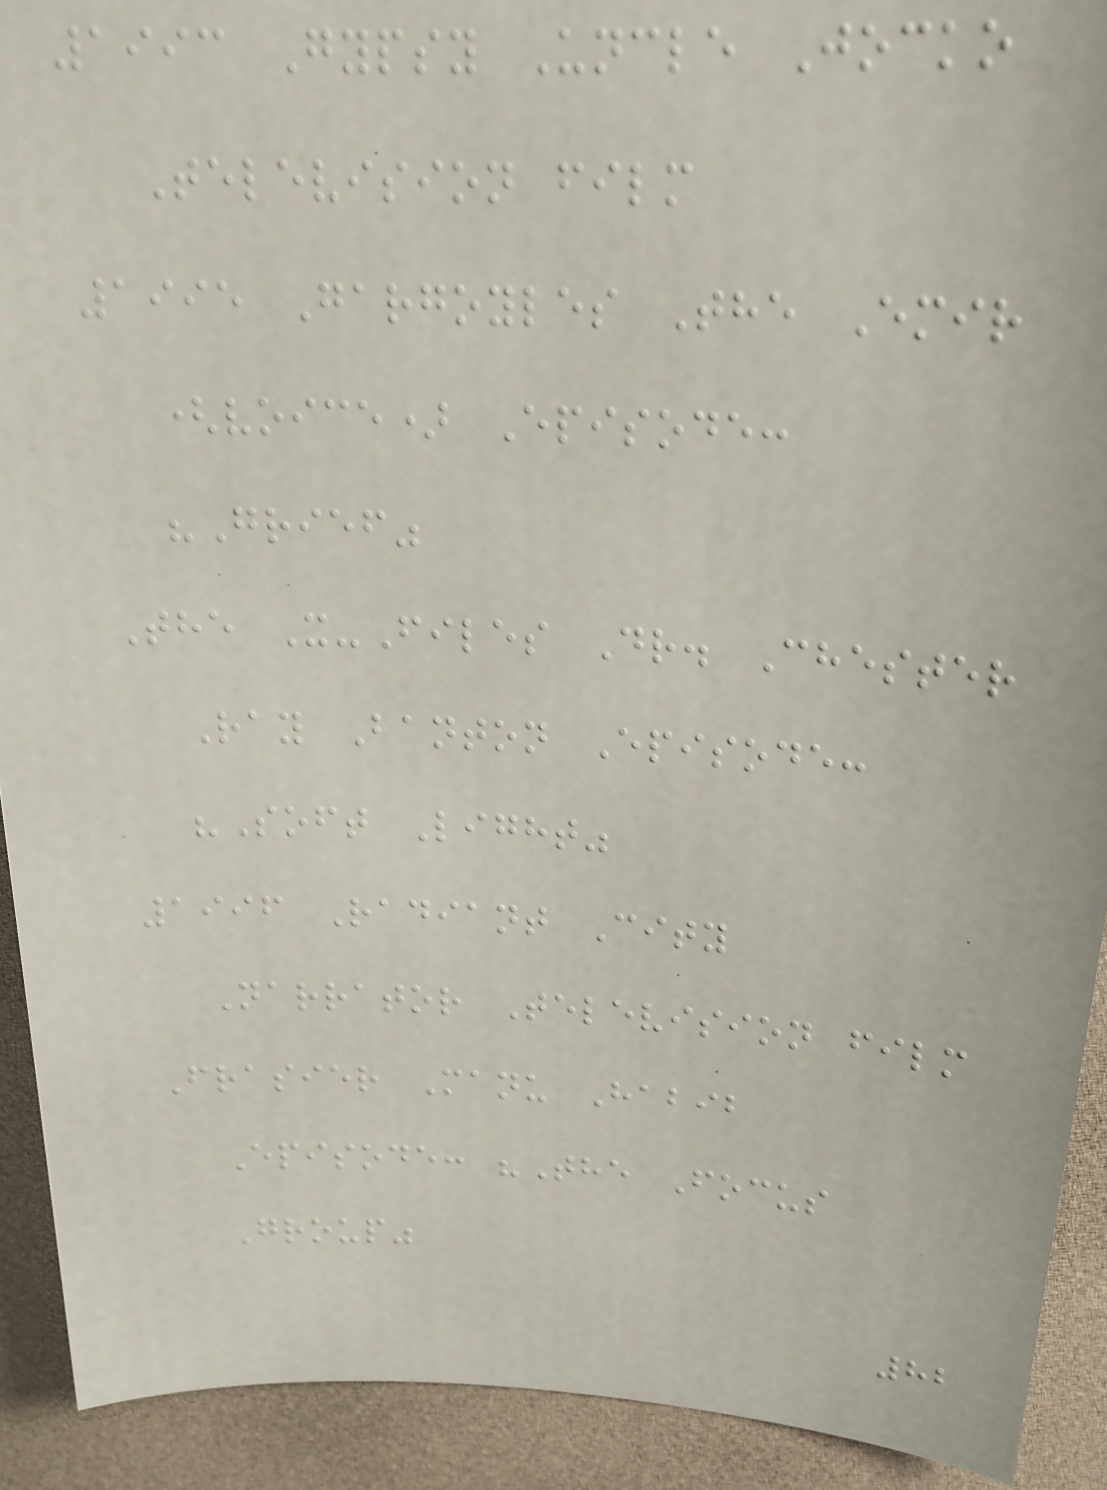1993 Gypsy Uncle Jocko
Television film
1995 Gargoyles The Emir
(voice) Episode:
"Grief"
The X-Files Dr. Chester
Ray Banton Episode:
"Soft Light"
1996 Radiant City
Narrator Television film
Frasier Manu Habib
Episode: "The Focus
Group"
82
